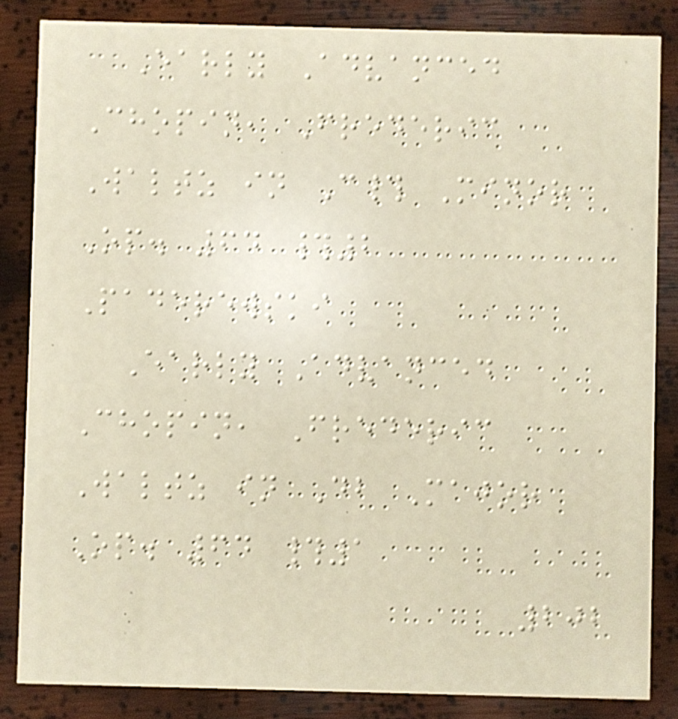Early Advanced
Chopin, Frederic
Waltz in C# Minor
Op. 64 #2
Paderewski
Early Advanced
Chopin, Frederic
Waltz in Db Major
Op. 64 #1
202
